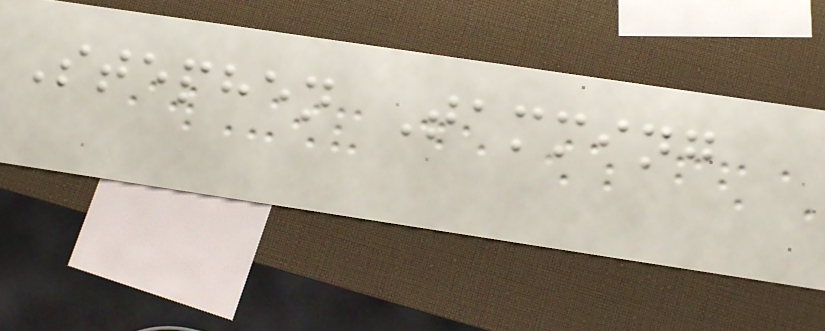Stephen Tamming
